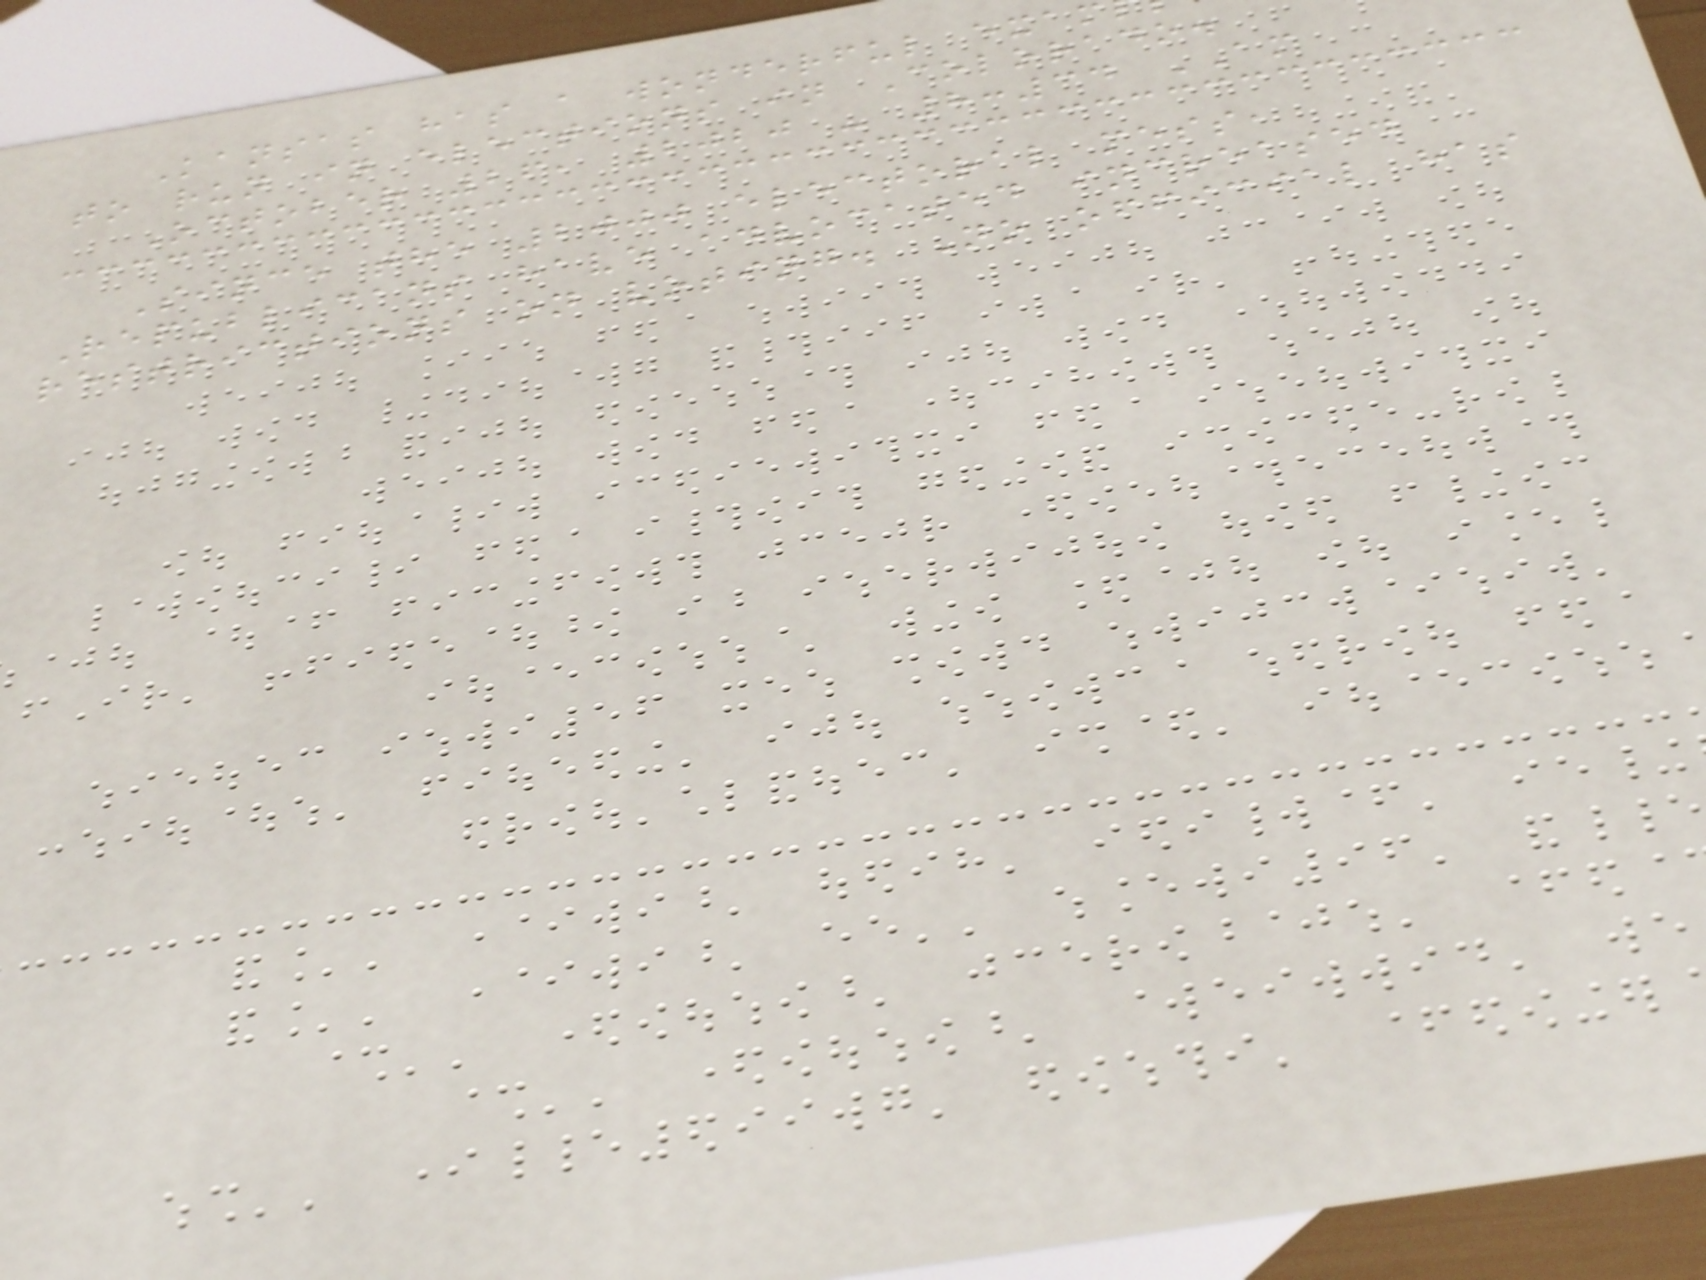Kansas has a wonderful exa
to run in elections in Colorado.
October 26, 2020 - 8:34 AM
Since the 2000 electoral mess,
Republicans have advocated increased
restrictions on voting. No official has
